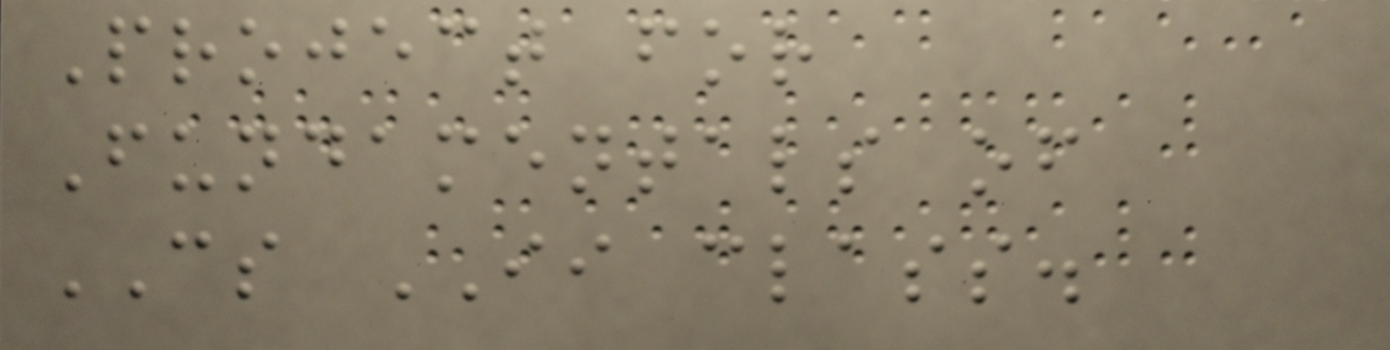Project for
Fundamentals of
CS II class.
